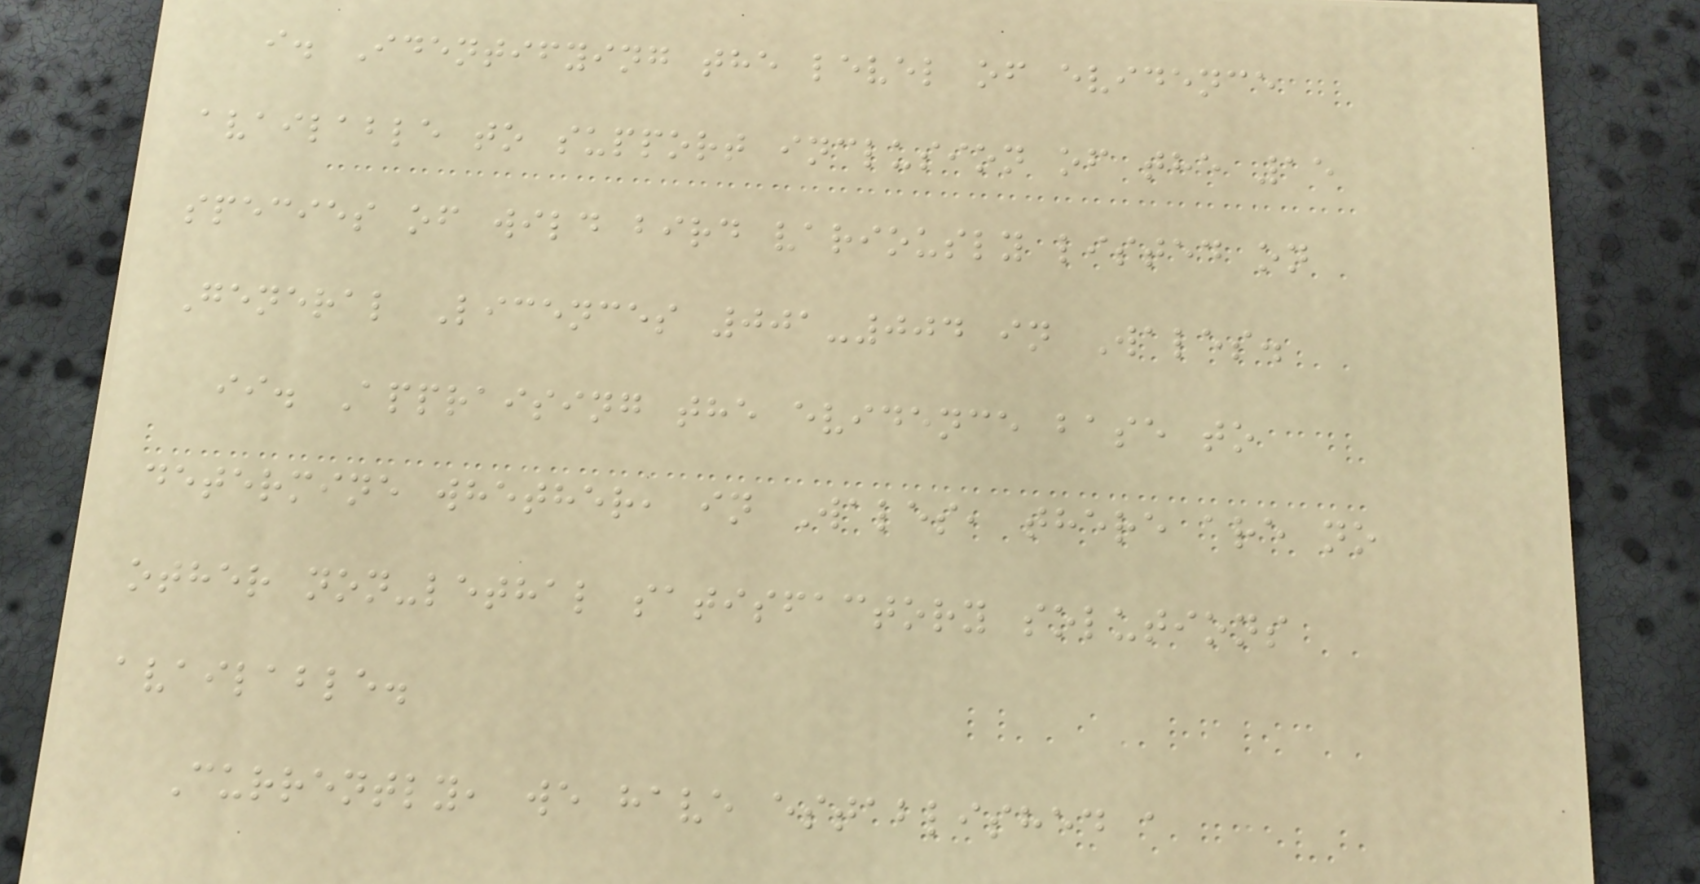i. Identifying the level of evidence
available to support inclusion of the 15
species of wild bird variously listed on
General Licences 001-004 in Wales.
ii. Appraising the evidence base to
determine whether, in Wales, there are no
other non-lethal satisfactory solutions
available.
Currently, we have established a
